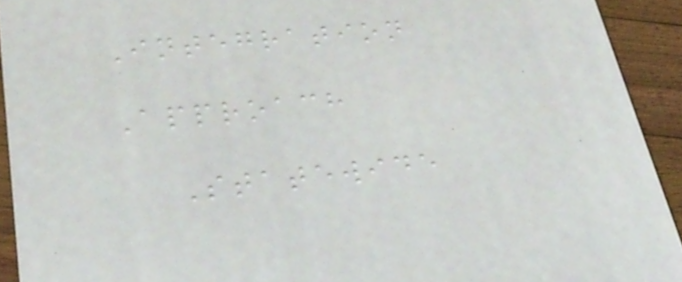Integration
Approach
Statewide
